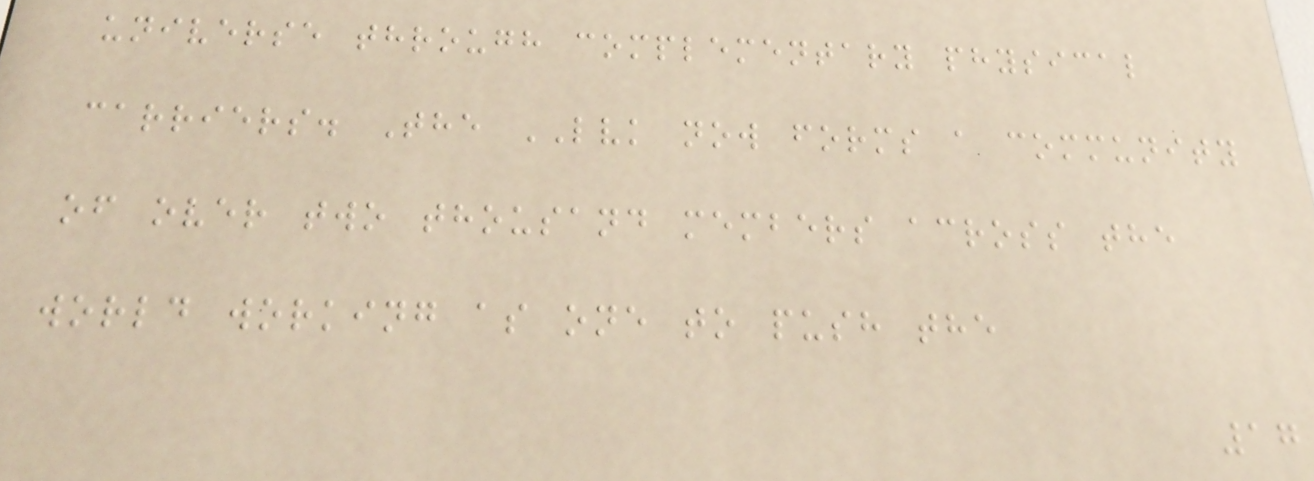universe through complementary physical
carriers. The LVK now forms a community
of over two thousand members across the
world working as one to push the
17
